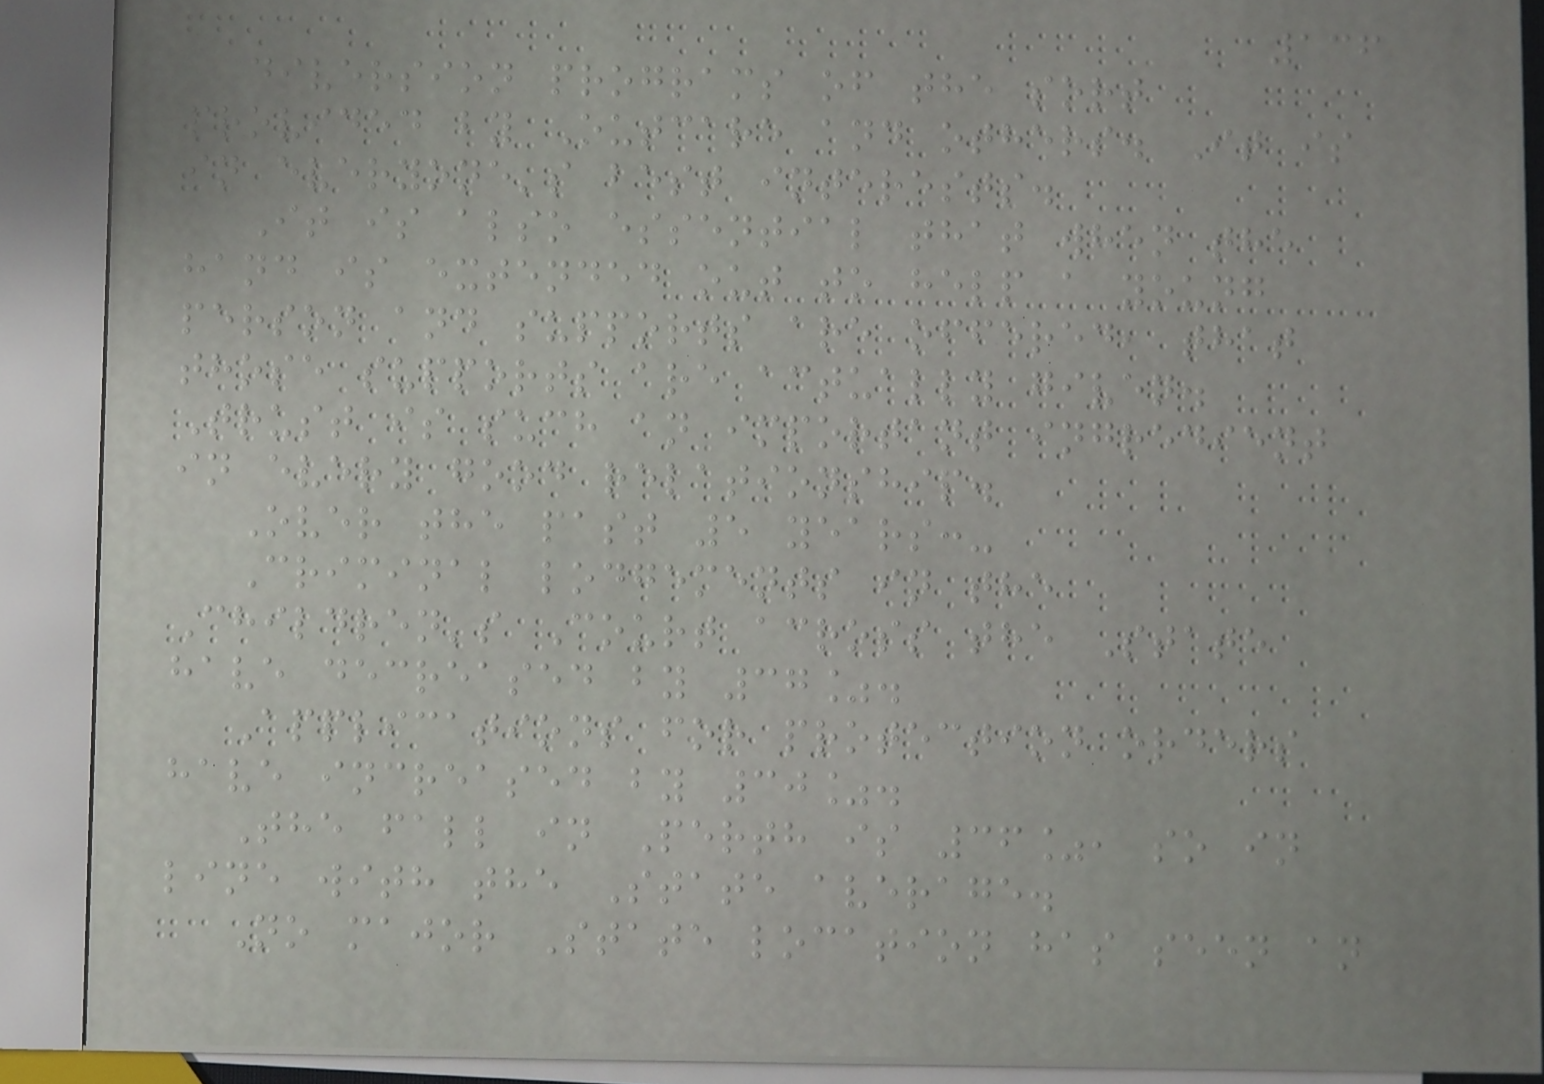136
diversion programs of the sort
provided by Outcare and others. It is
in everyone's best interests.
It is also essential that when the
hand is extended out to help a young
person and supports are offered, that
those supports are actually given.
Trust is such an important ingredient
in every good relationship.
Over the past 5 years:-
Criminal lodgements in the
Children's Court across the State
have decreased by 37%.
Applications for protection orders
have increased by 30%.
The fall in Perth is 36%, so in
line with the State average.
No major State location has seen an
